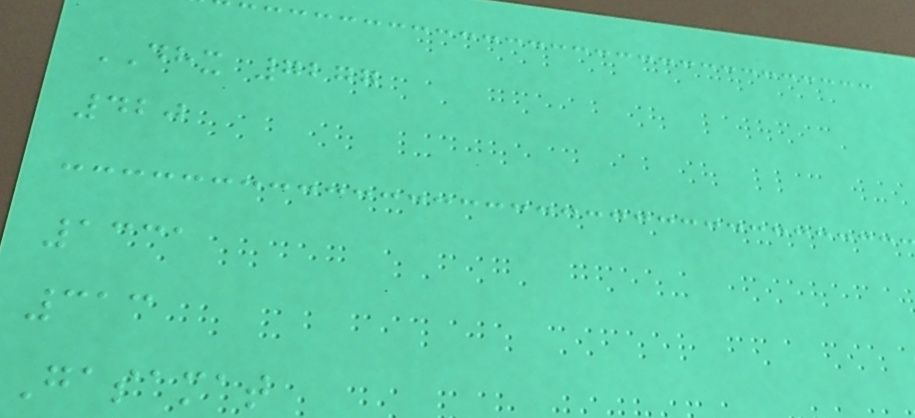DHX 7277
420
1331
313
Gasamat
